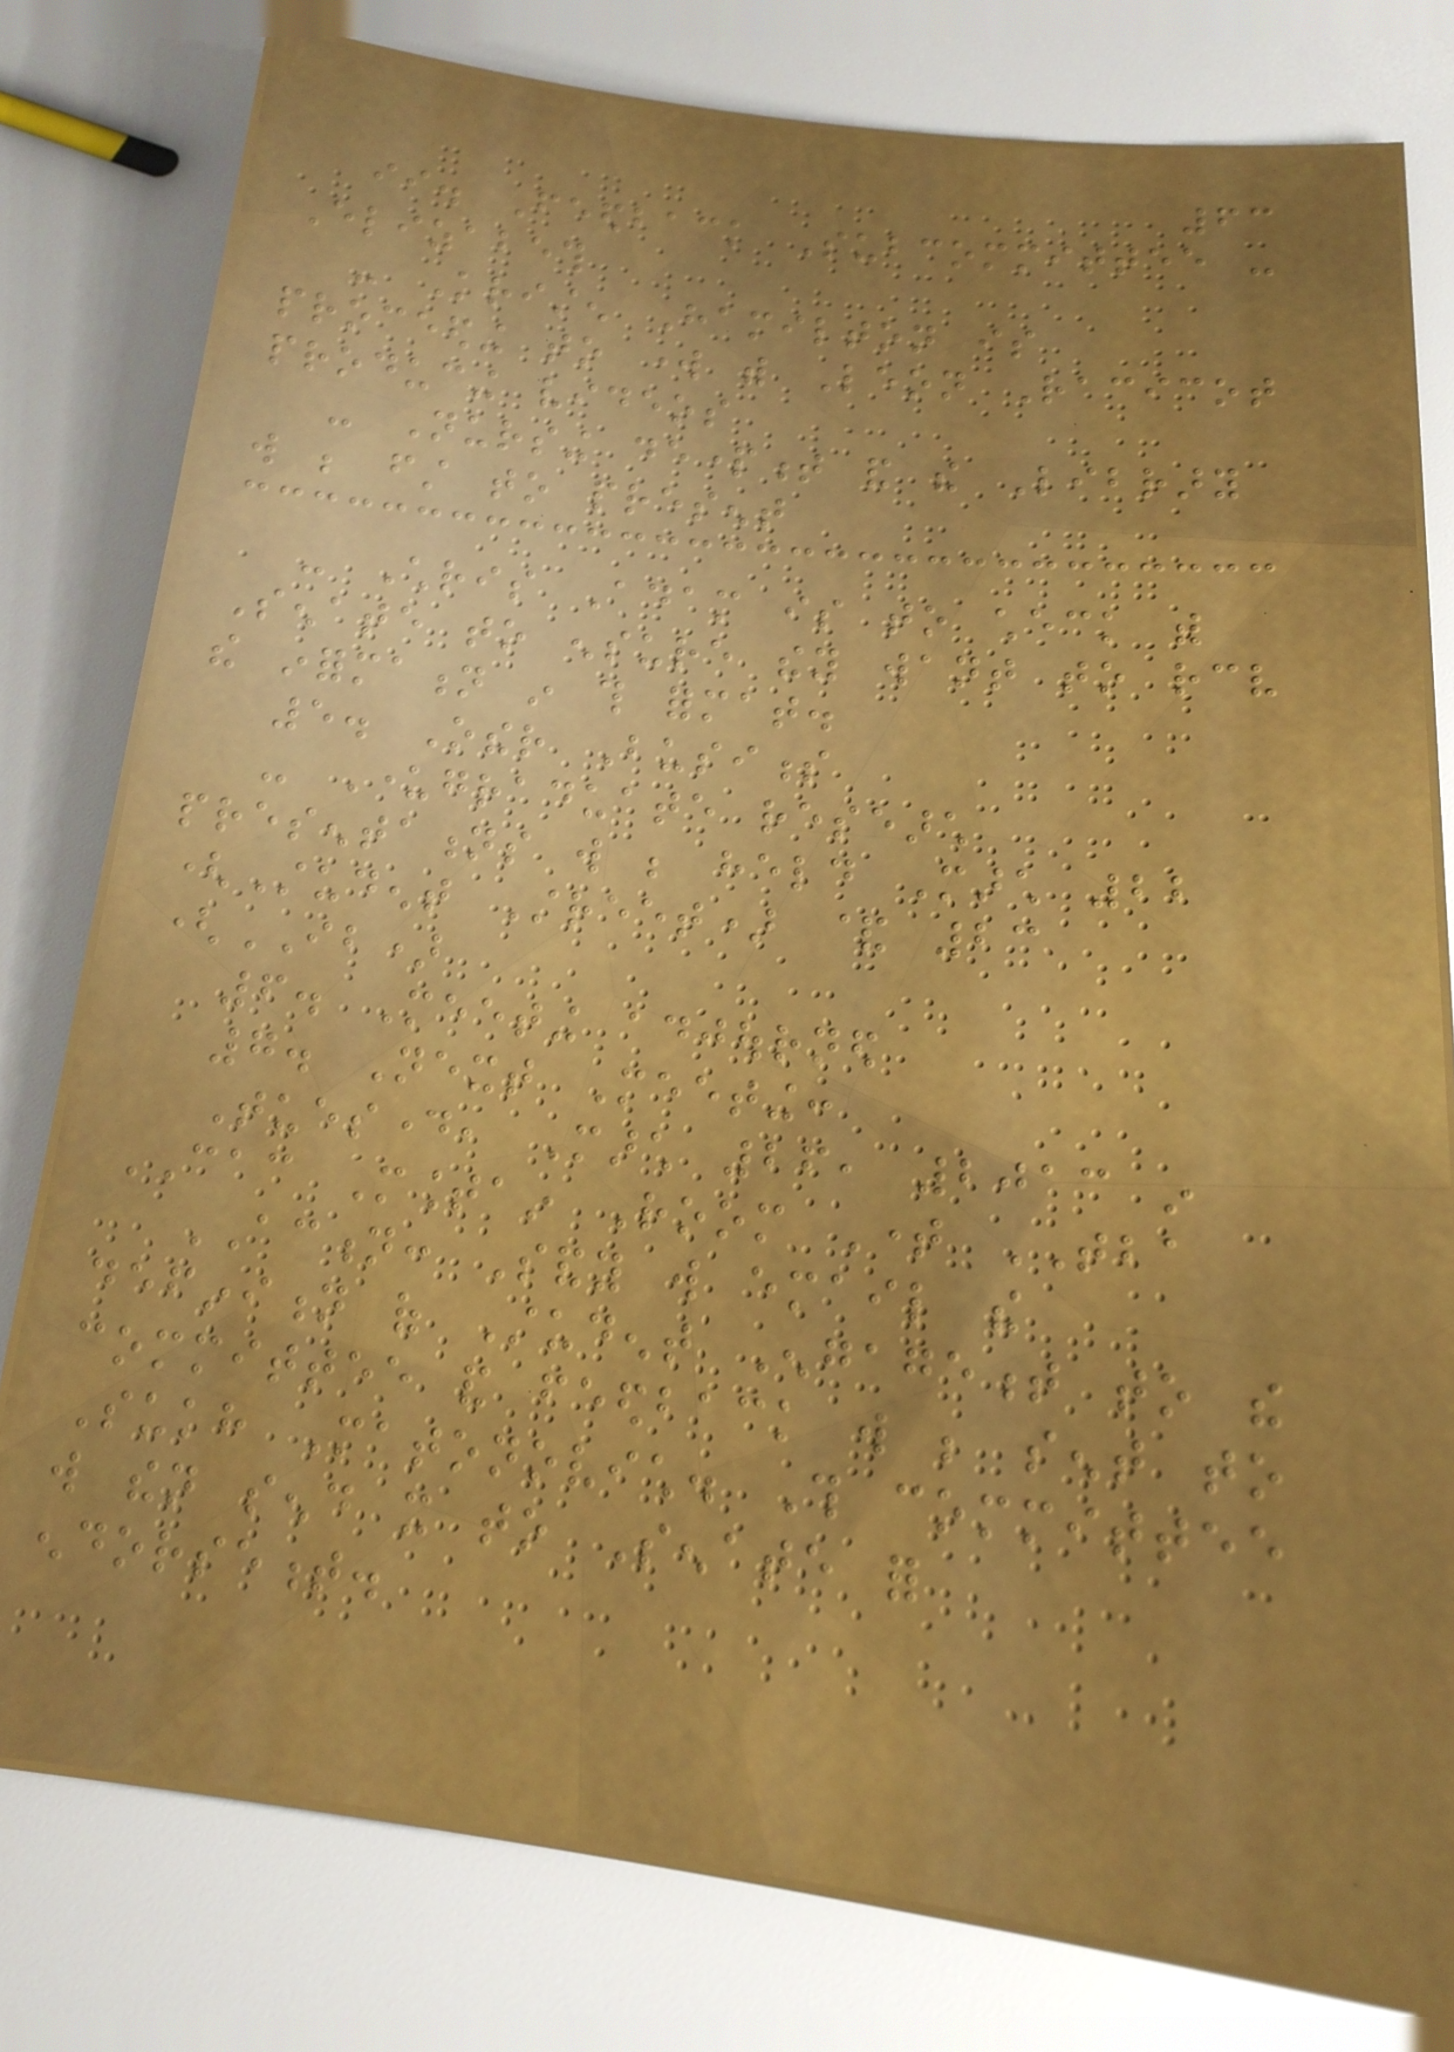63
ii. Feedback Subcommittee -
Elizabeth
- Kristen Hamilton is
proceeding to work with Leon Racicot
producing videos
- Nursing department and the Library
will be first to present
- Chris Adam is to check with
Senate to ensure they want to receive
the information in this format.
5. Other Business
- Undergraduate research
presentations will be held March 22
(Student Street) & 23
(IB)
6. Meeting adjourned
7. Next Meeting:
Tuesday, March 26, 2013 in
CAC Mountain Room Time TBA
ACTION: Sandy will email the
definition of Student Engagement to the
committee and feedback will be sent to
Sukh Matonovich. This committee
will then send it to Senate for
endorsement.
